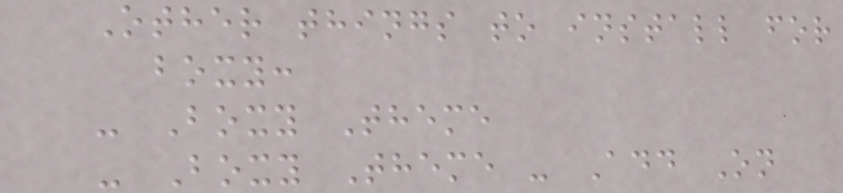Other things to install for
boxy:
- Boxy Theme
- Boxy Theme - Add On
